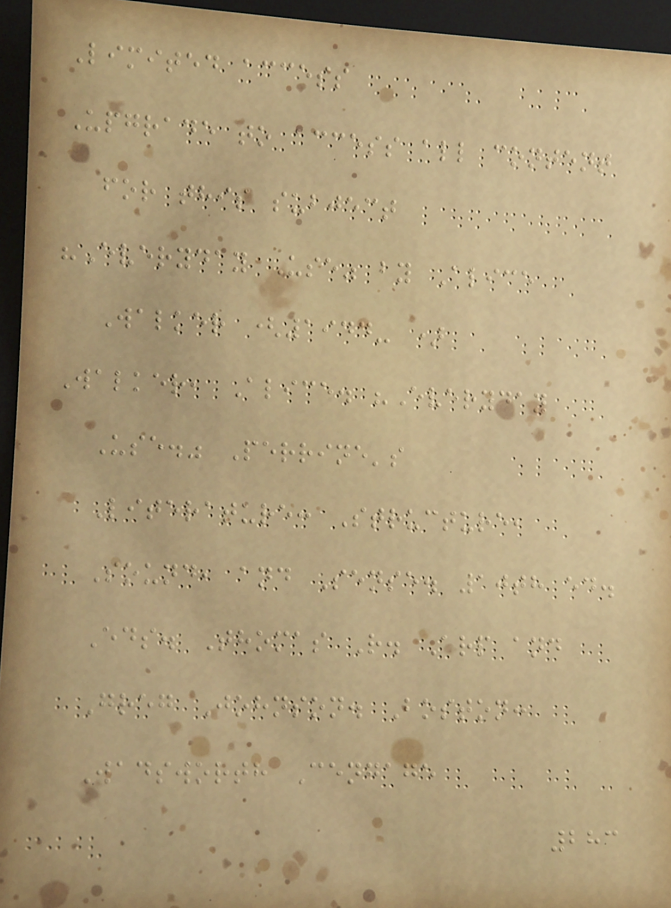Limited access
Upgrade to access all content
for this subject
"Everyday Use" by Alice
Walker (1944- )
Walker, Alice. "Everyday
Use." Perrine's
Literature: Structure,
Sound, and Sense. 10th ed.
Eds. Thomas R. Arp and
Greg Johnson. Boston:
Wadsworth Cengage
283
